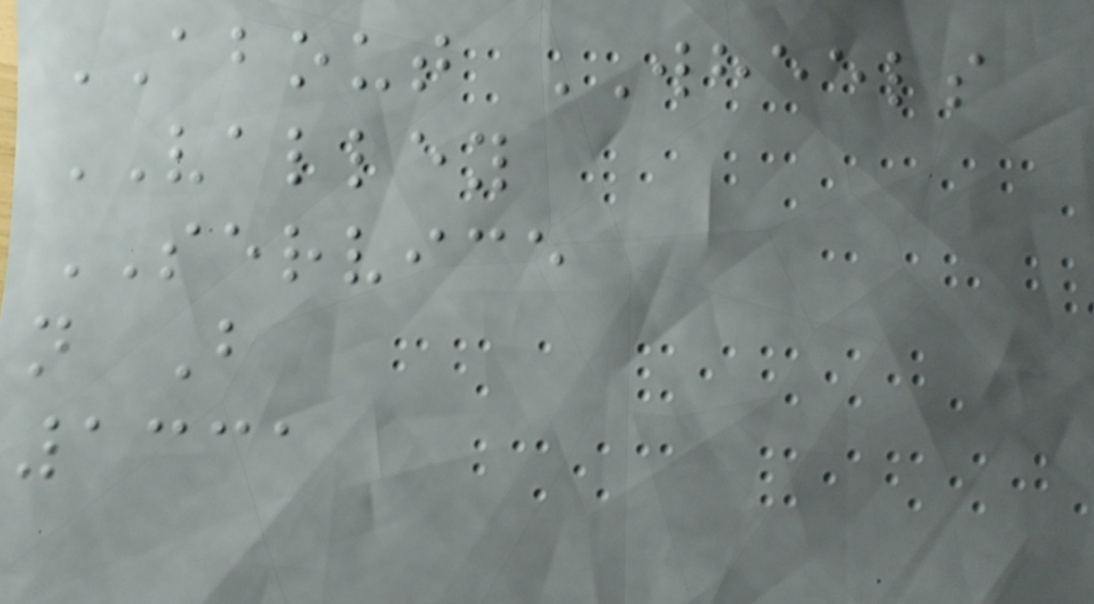ABOUT WHEELS
VALLEY
SERVICE
n B
1331
